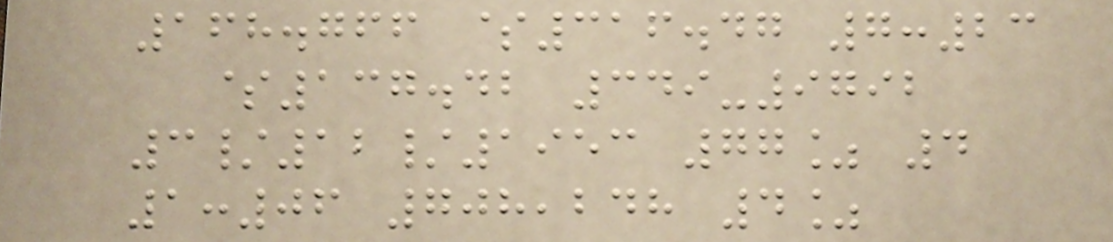168.766 $316.47 7:23
$137.42 349-9792
3/12/1953 77% 4
1:06 708,248 4%
